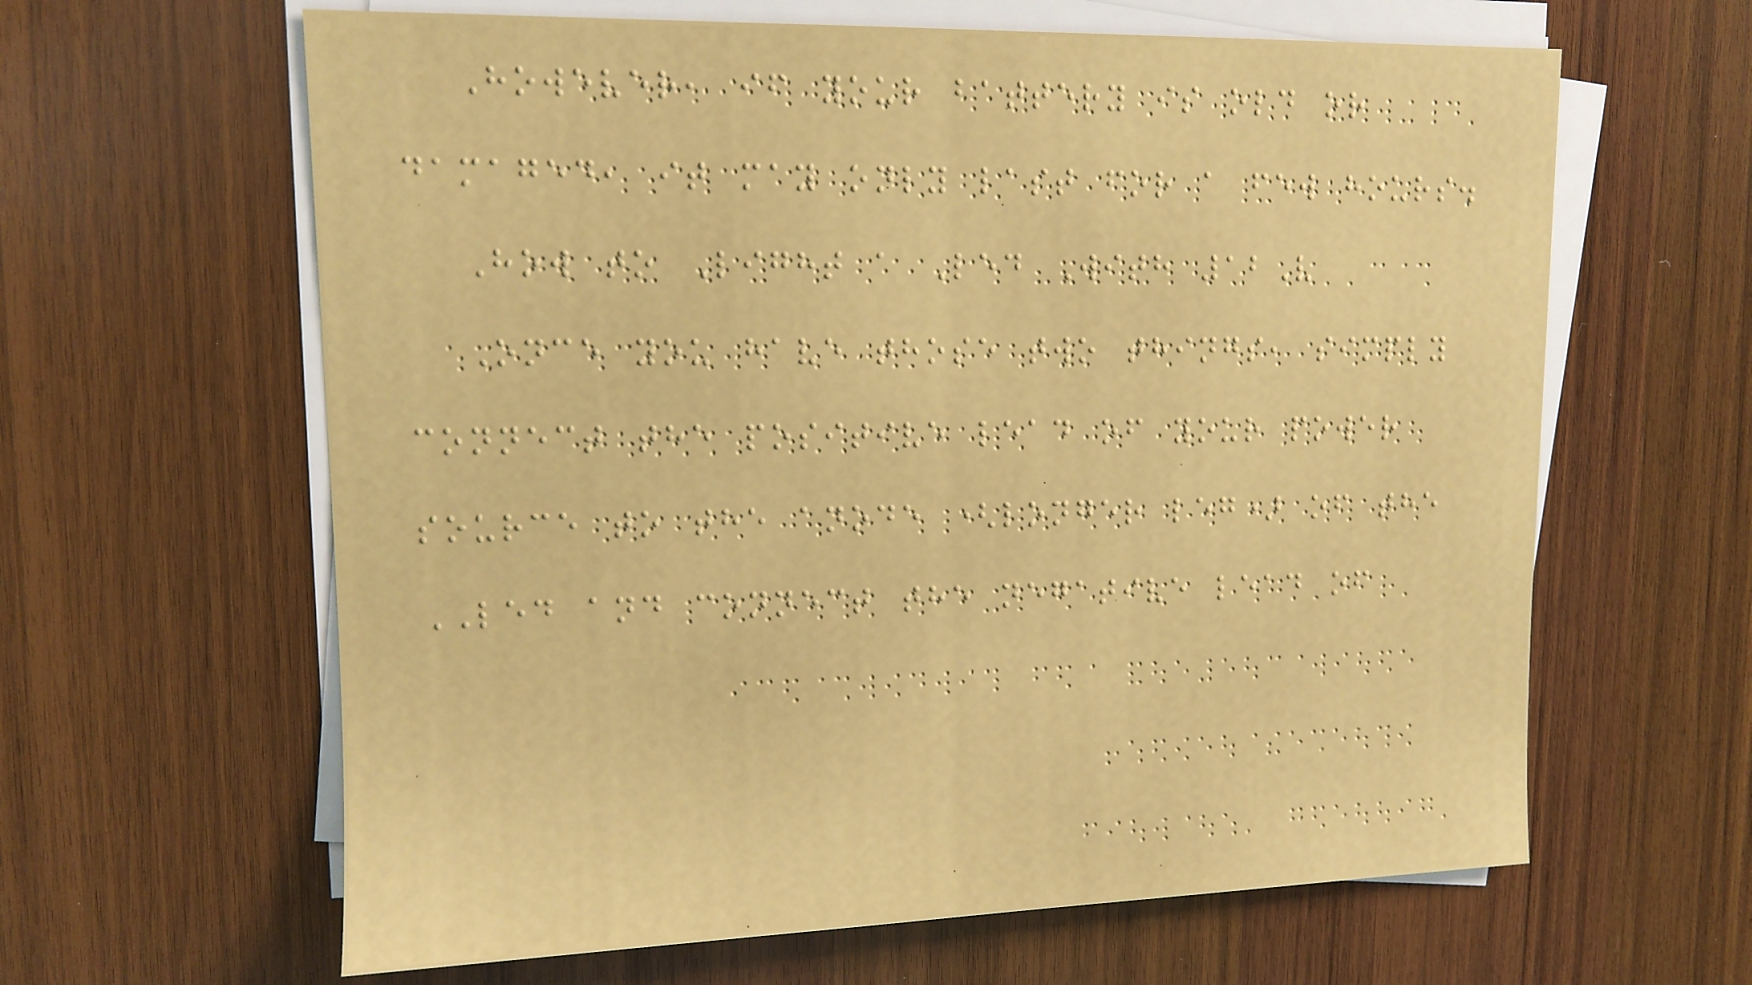However, if your battery is old or
damaged, it may only last for a few hours.
How to Light a Led With 12V
Once you have those two things, simply
connect the positive lead of your power
source to the anode (longer leg) of the
LED and connect the negative lead of
